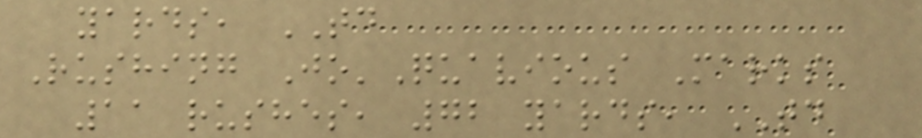yards, TD
Rushing Jo'Quavious Marks
11 rushes, 72 yards, TD
